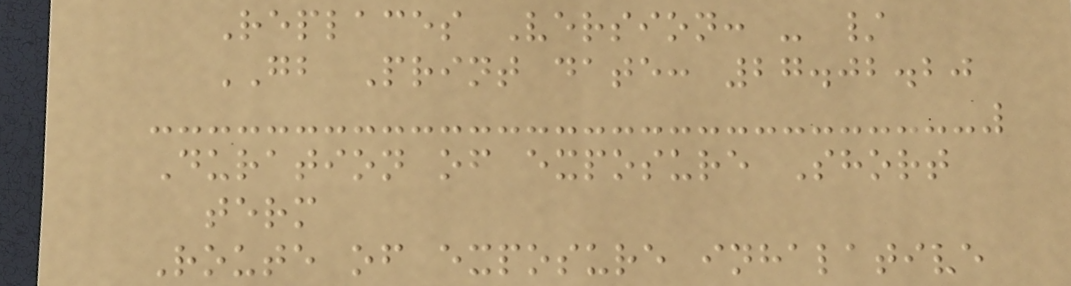Replaces Version: - /
GB Print date: 27.02.20
Duration of exposure Short
term
Route of exposure inhalative
